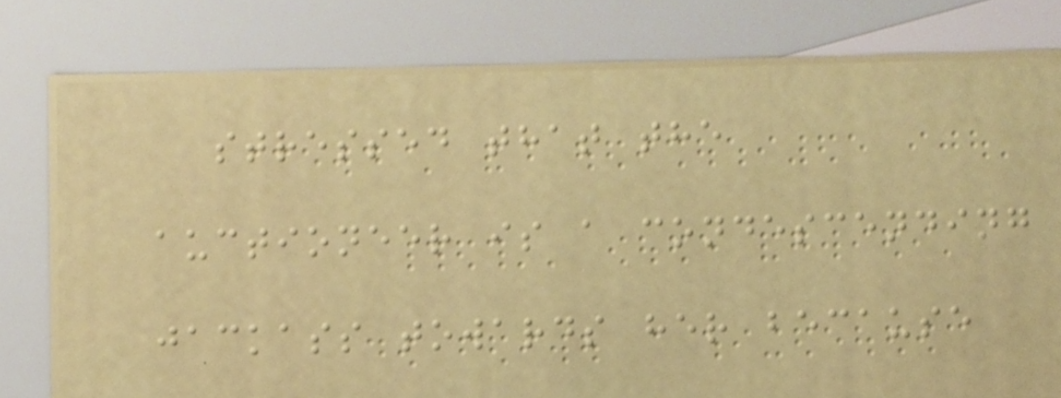stressed that the
auctioneer is a condescending
jackass towards her because
